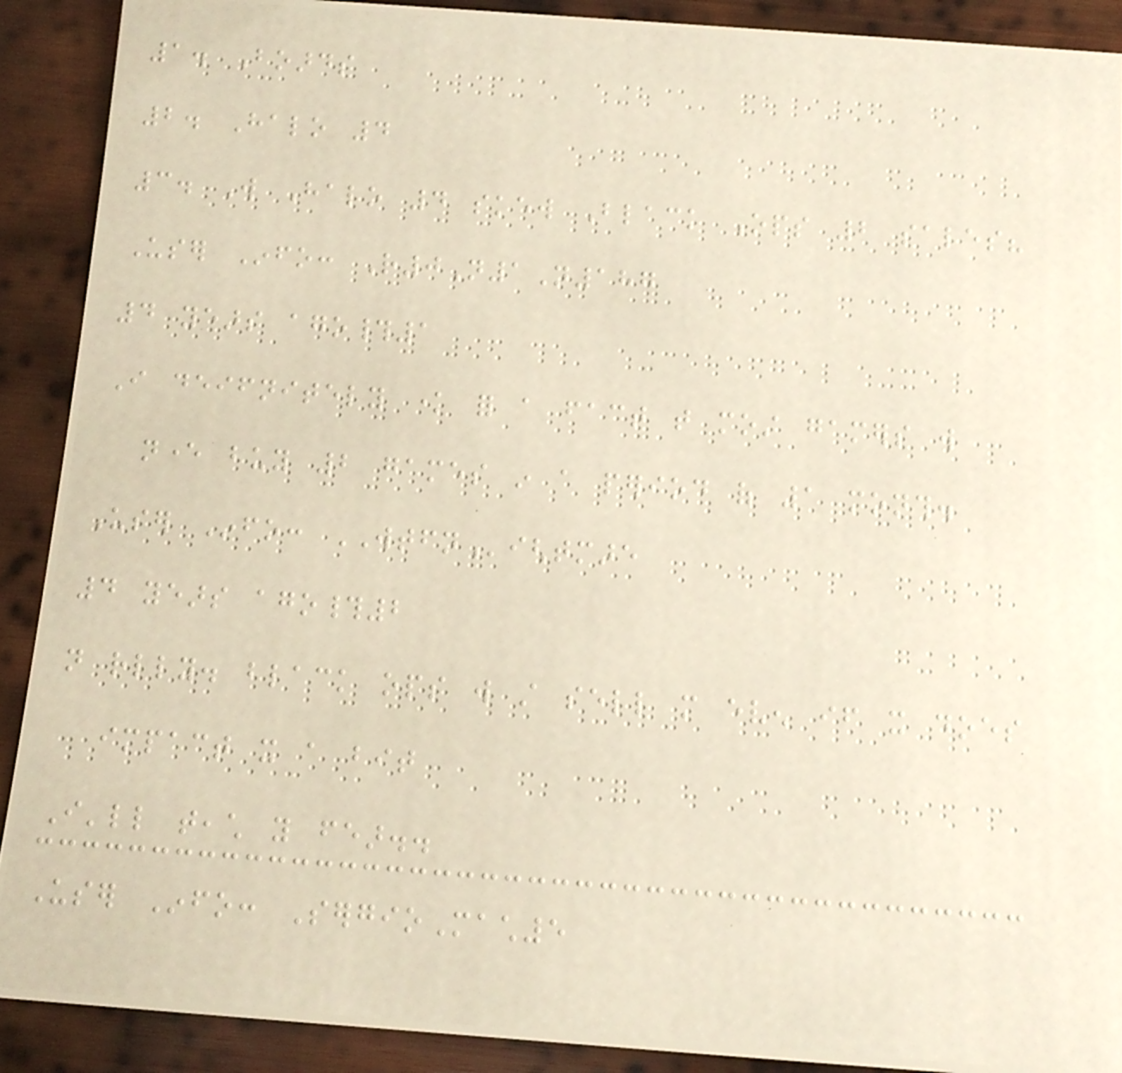1. Boards
2. Halo 4
3. Will Halo 4 skew Black Ops 2 sales?
User Info: R0N1N187
4 years ago#1
I deifnitely know for a fact that most gamers will
never buy 2 games in a period of 1 month.
User Info: WTFNightmare
4 years ago#2
not rlly. black ops will still sell more even if it does
impact it a bit
I'll teach you fear..
User Info: SergioMach5
